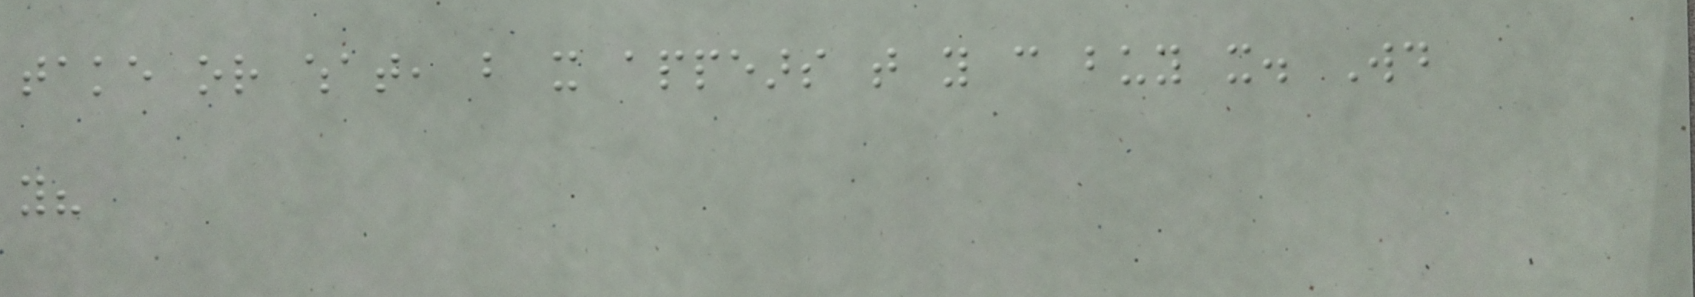take or what, but it appears that you can buy it. Would
you?
